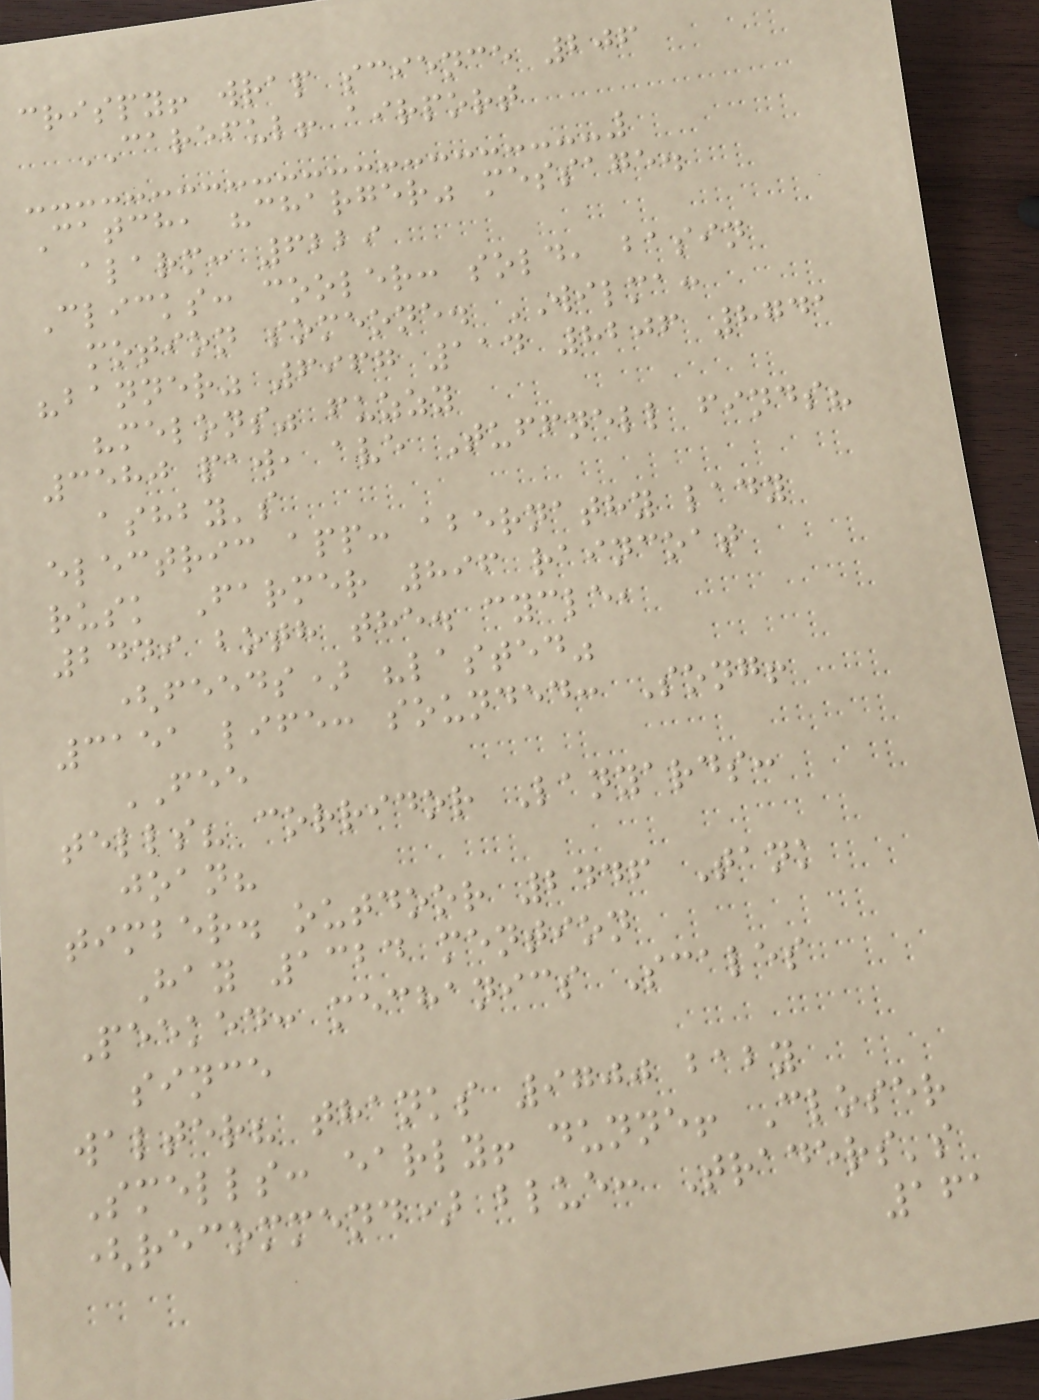crispy! wrap science 206
CAREFUL! airport
Catch, "charger" message.
alarm: 6229
Clicks: cooler: sold, basin
motion someone. WILMA:
"banner" 6967 114 8206 8741
"melons" fuzzy
3580 paw, ave Tuffnell finds?
ashby's
electric app: abernathy lady
rusk Farmer 896 raincoat
2449 both the. cycle,
(feeds) "lasted"
3151 life: sounded: Song!
FEE
tells? corridor Lanyards:
joan?
timber. outdoor 2446 Tank
Hay 1324 mention
Peeked: mechanics Scales
since
walter? thanks 9700 baby
Smells: early! dunne! Closer
(recommend) blue: Traders's
161
